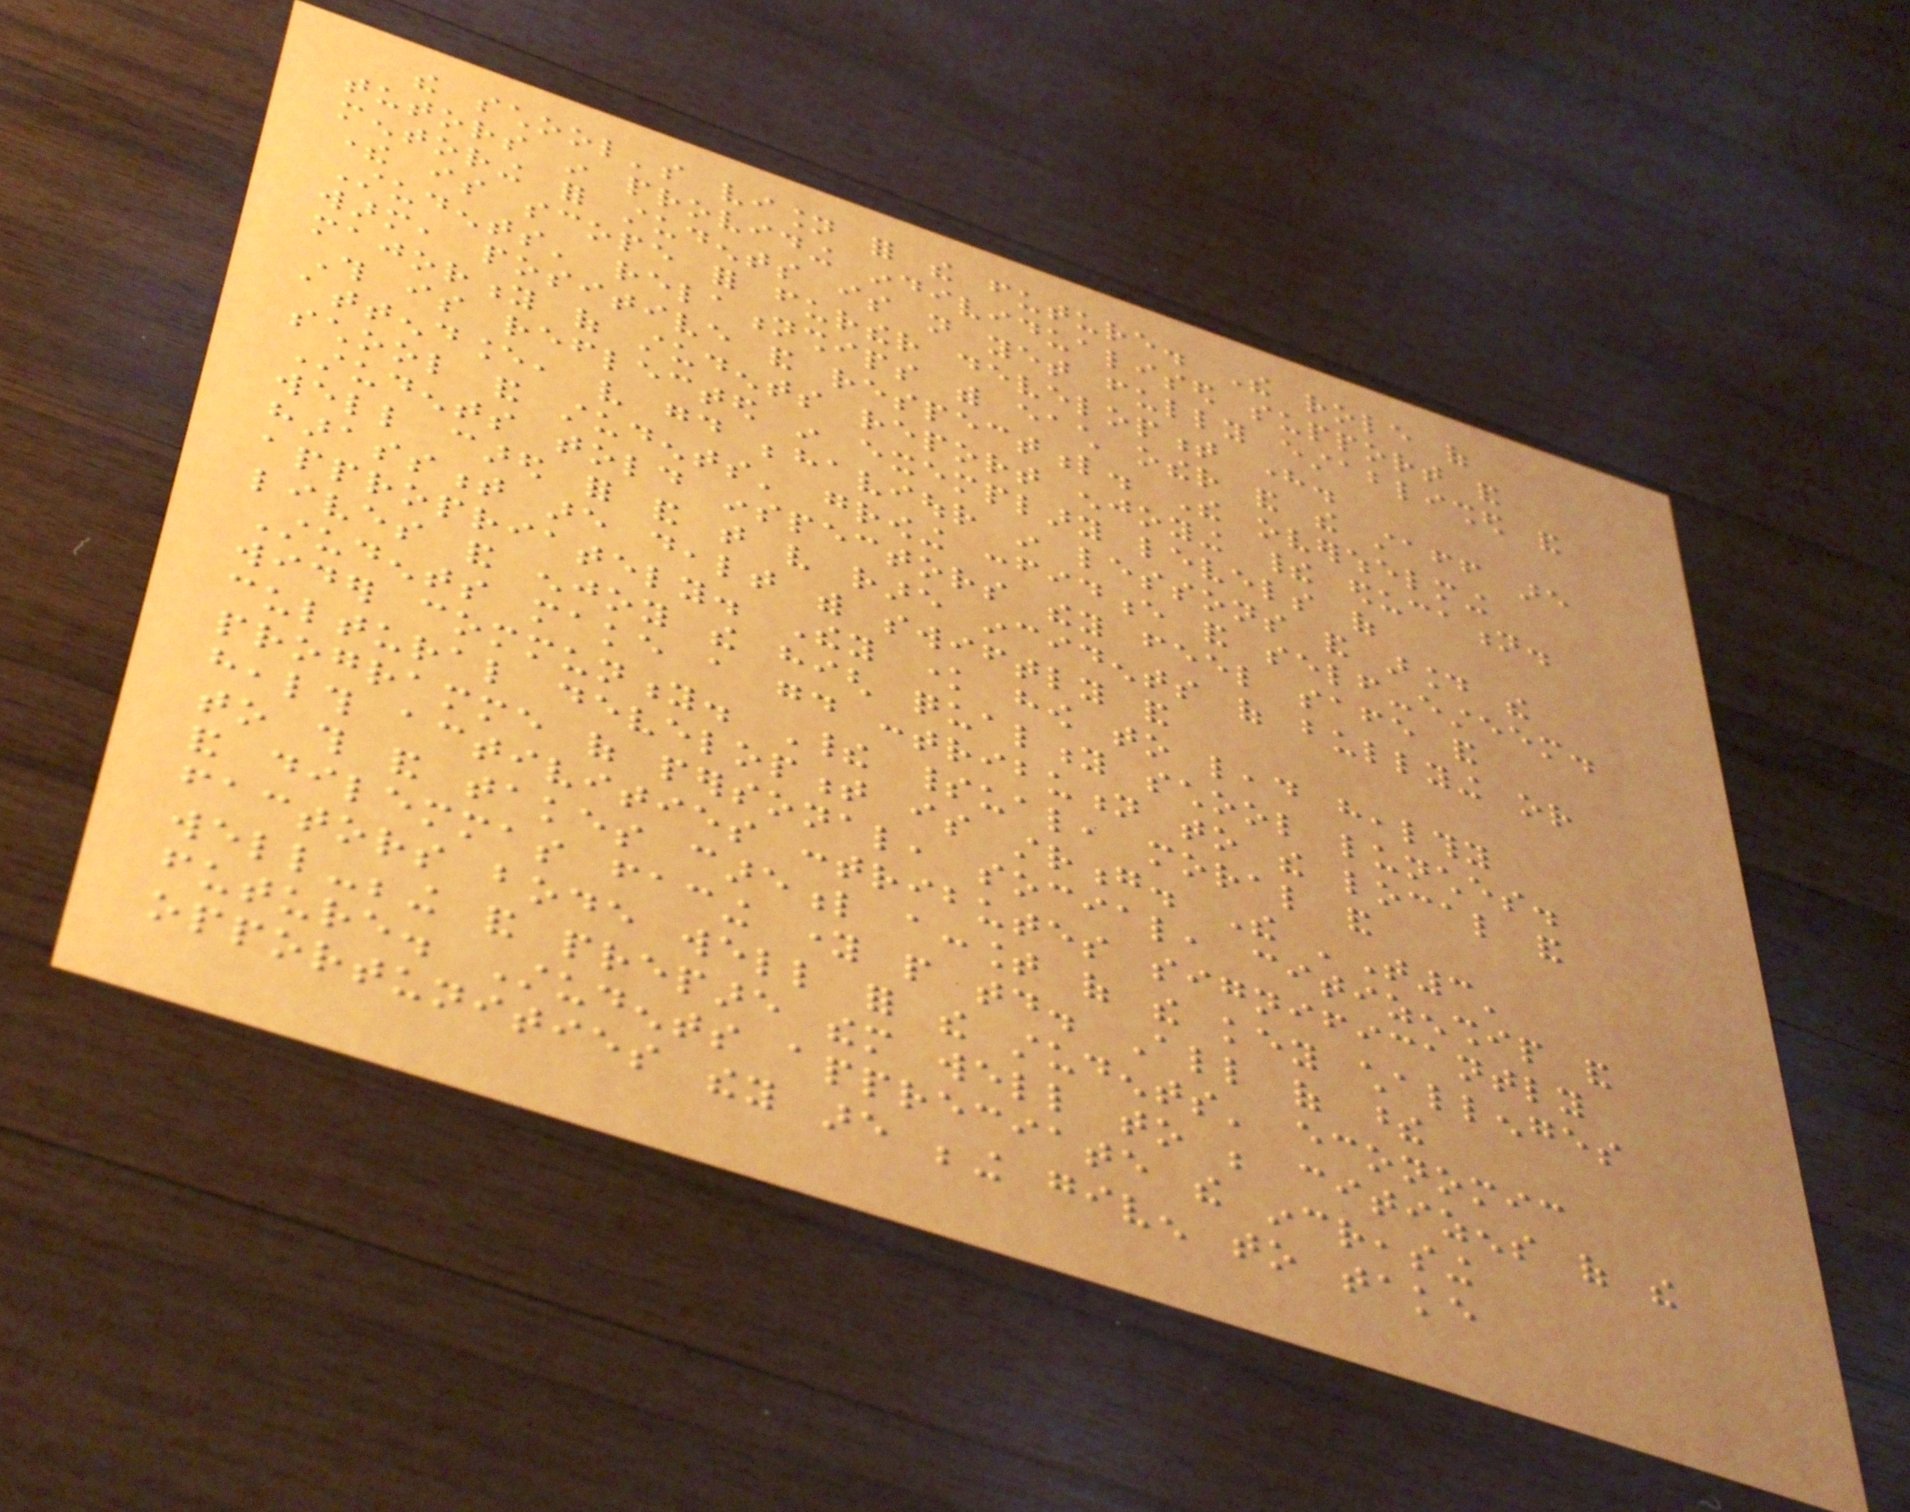the school's vision for the future. The role of
tutors in providing individualised support and
mentoring for students is not yet fully established and
there is scope for further development here.
Students' relationships with each other and the staff are
warm, positive and respectful. The overwhelming
majority of students report enjoying their education.
This is reflected in exemplary levels of
attendance, very good behaviour in lessons and around the
school and students' growing confidence and self-esteem.
Students told inspectors they feel safe and
well cared for and that very rare incidents of bullying or
harassment are dealt with swiftly and
appropriately. They know how to lead healthy
lives and enjoy the high quality school lunches.
Students make a good contribution to the local and
wider community. Their spiritual, moral and
cultural development is strong. The 'T3'
programme of personal, social, citizenship and
health activities contributes significantly
to this and takes careful account of the key challenges
and dilemmas facing young people today. All of these
factors bode well for the students' economic
well-being and prepare them well to be citizens of the
future. Students appreciate the increasing
opportunities they are being given to take
